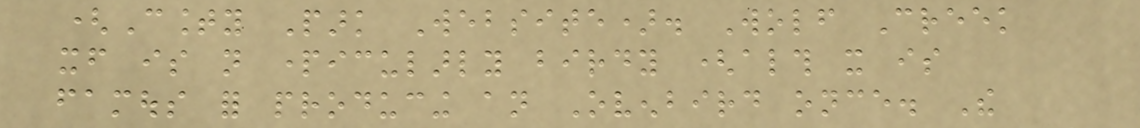(County Park Website). Wolf Creek
itself is not particularly birdy (although it is
famous for producing an Ovenbird once. The
